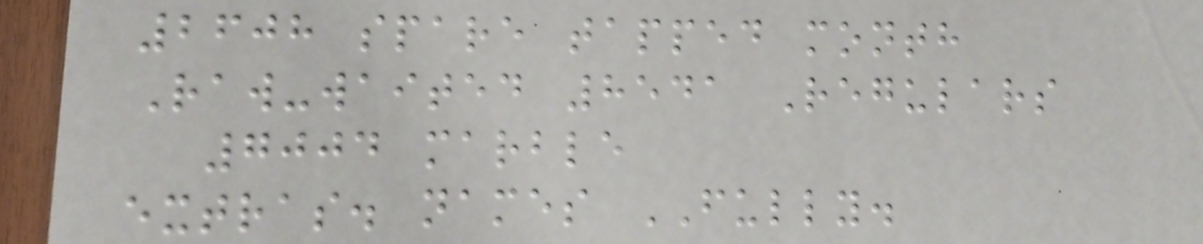2608 spare tapped month
Raw-waited 8541 Regulars
7004 marble
extras. names FULLY.
